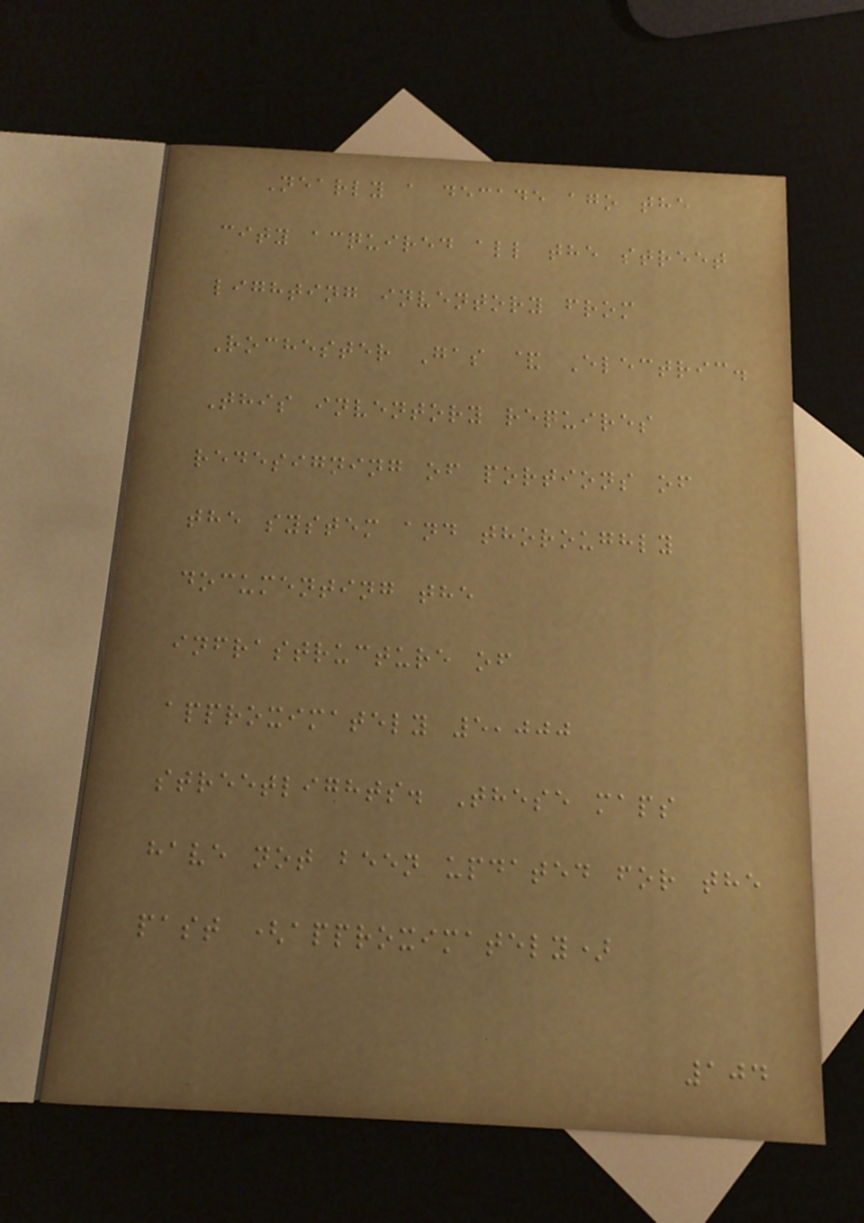Nearly a decade ago the
city acquired all the street
lighting inventory from
Rochester Gas & Electric.
This inventory requires
redesigning of portions of
the system and thoroughly
documenting the
infrastructure of
approximately 5,000
streetlights. These maps
have not been updated for the
past (approximately)
104
